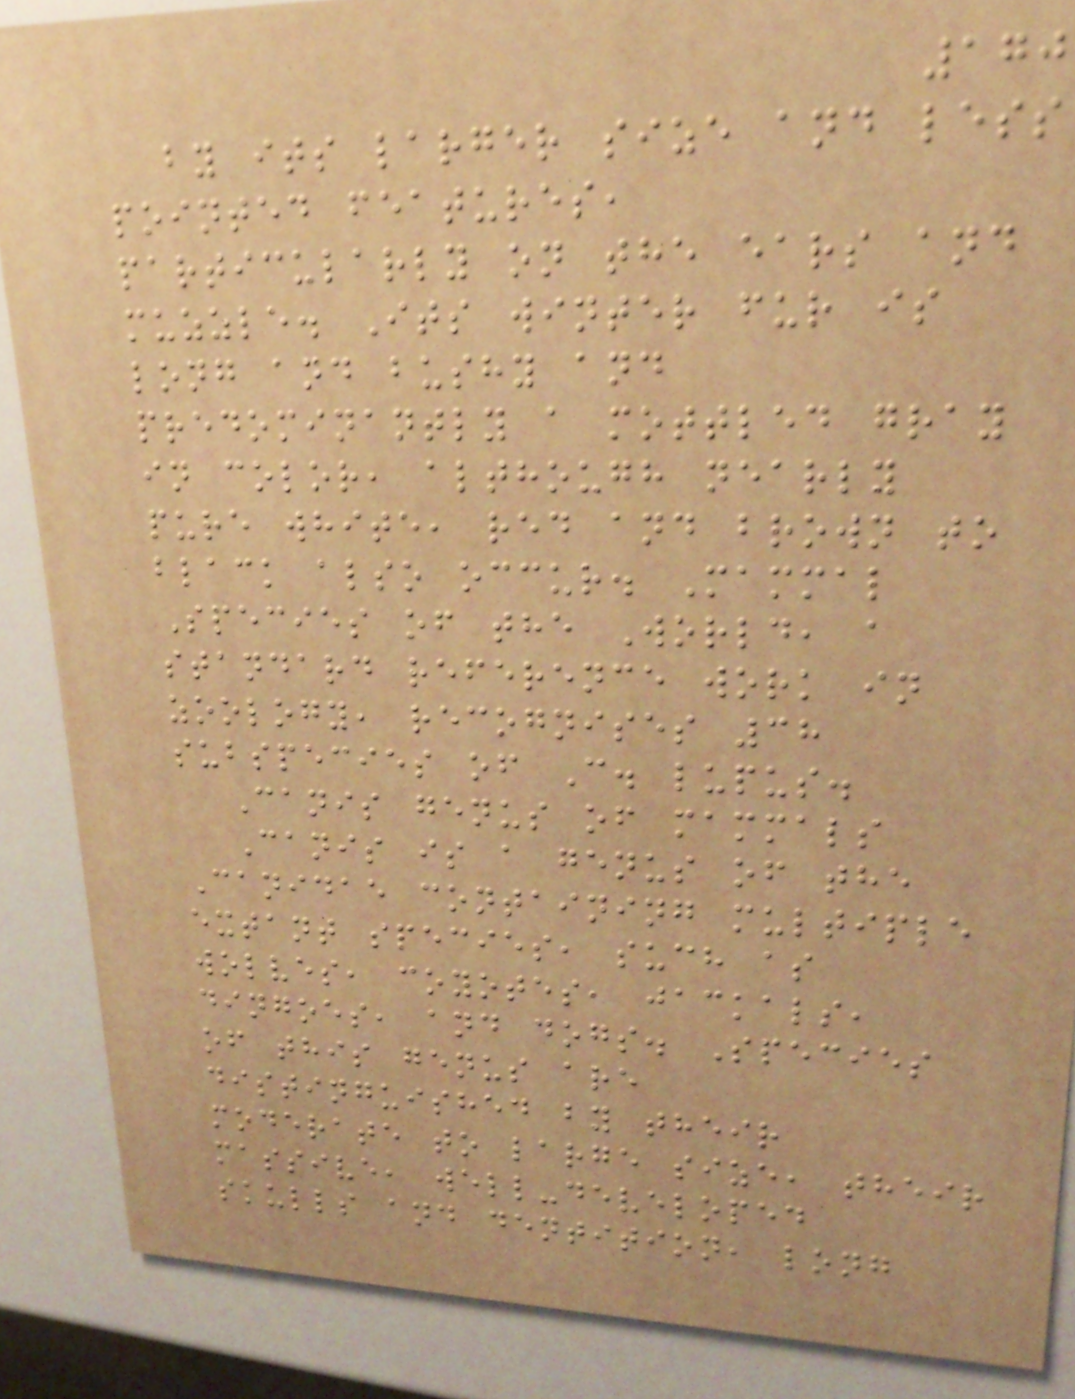170
by its larger size and less
pointed features,
particularly on the ears and
muzzle. Its winter fur is
long and bushy and
predominantly a mottled gray
in color, although nearly
pure white, red and brown to
black also occur. Mammal
Species of the World, a
standard reference work in
zoology, recognises 38
subspecies of C. lupus.
Canis genus of mammals
Canis is a genus of the
Canidae containing multiple
extant species, such as
wolves, coyotes, jackals,
dingoes, and dogs. Species
of this genus are
distinguished by their
moderate to large size, their
massive, well-developed
skulls and dentition, long
